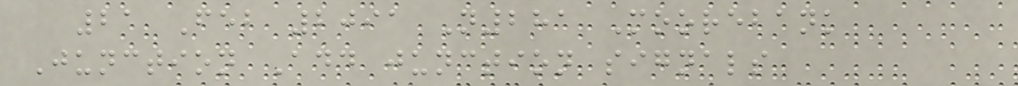21 Feb 2091 N281 Moorebank
Junction Add junction signals
